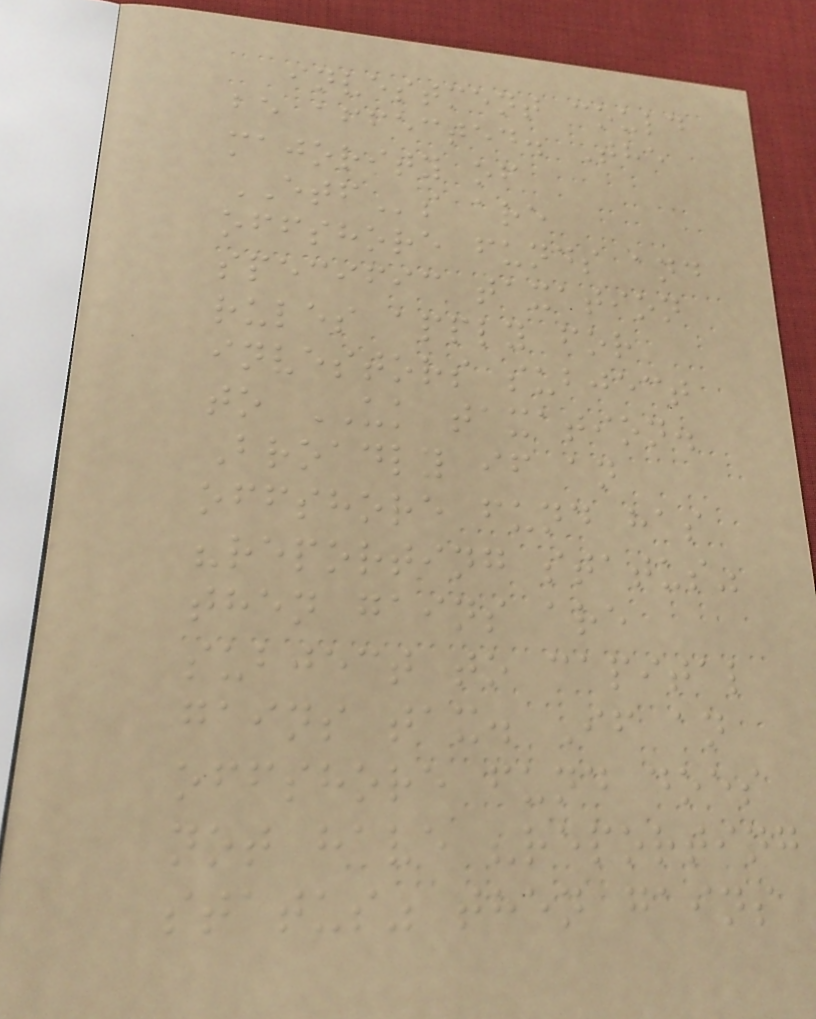investment could
be affected. The
majority of
ETFs are
offshore funds and
specific taxation
rules apply for
investors subject
to UK taxation.
Broadly if an
offshore fund has
"reporting status"
then gains are
subject to capital
gains tax. If an
offshore fund does
not have "reporting
status" then gains
